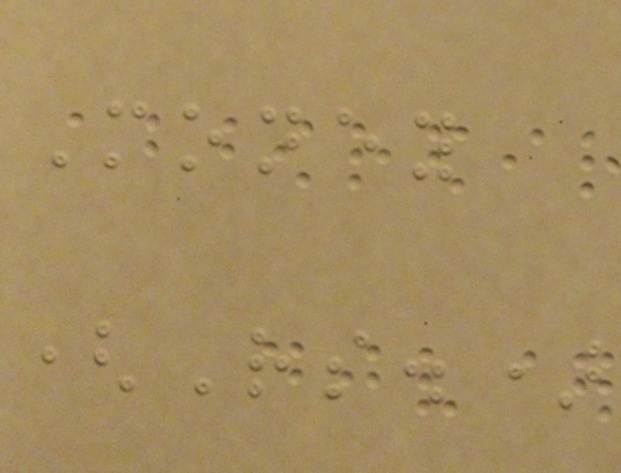Money
(Rs.)
